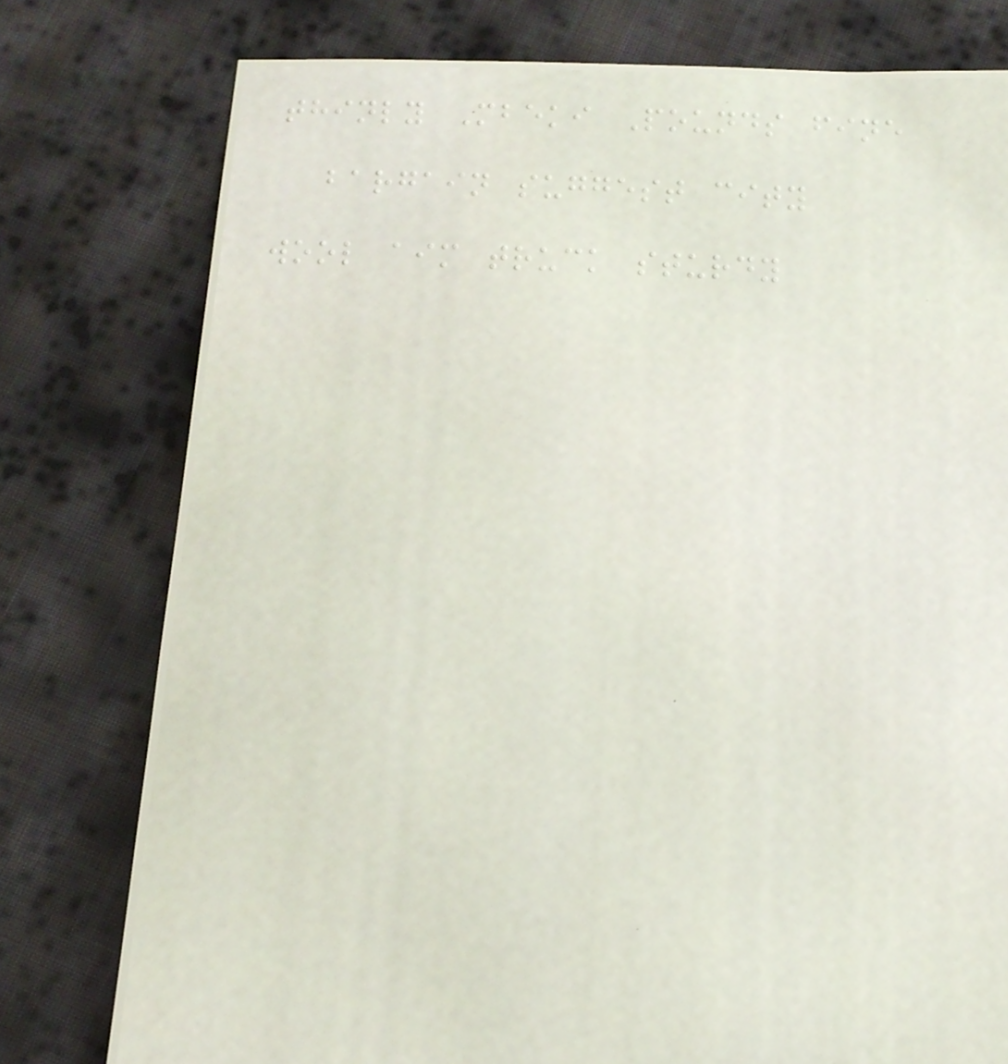thinly Mbeki Pounds fine
bargain suggest city
wool aim truck sturdy
